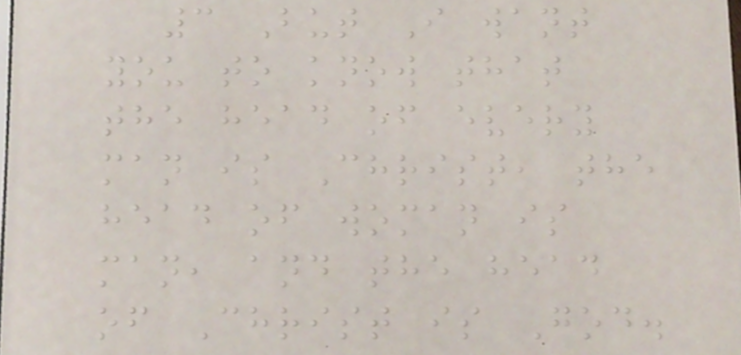3 But I want
you to know that
the head of every
man is Christ, the
head of woman is
man, and the head
of Christ is God.
